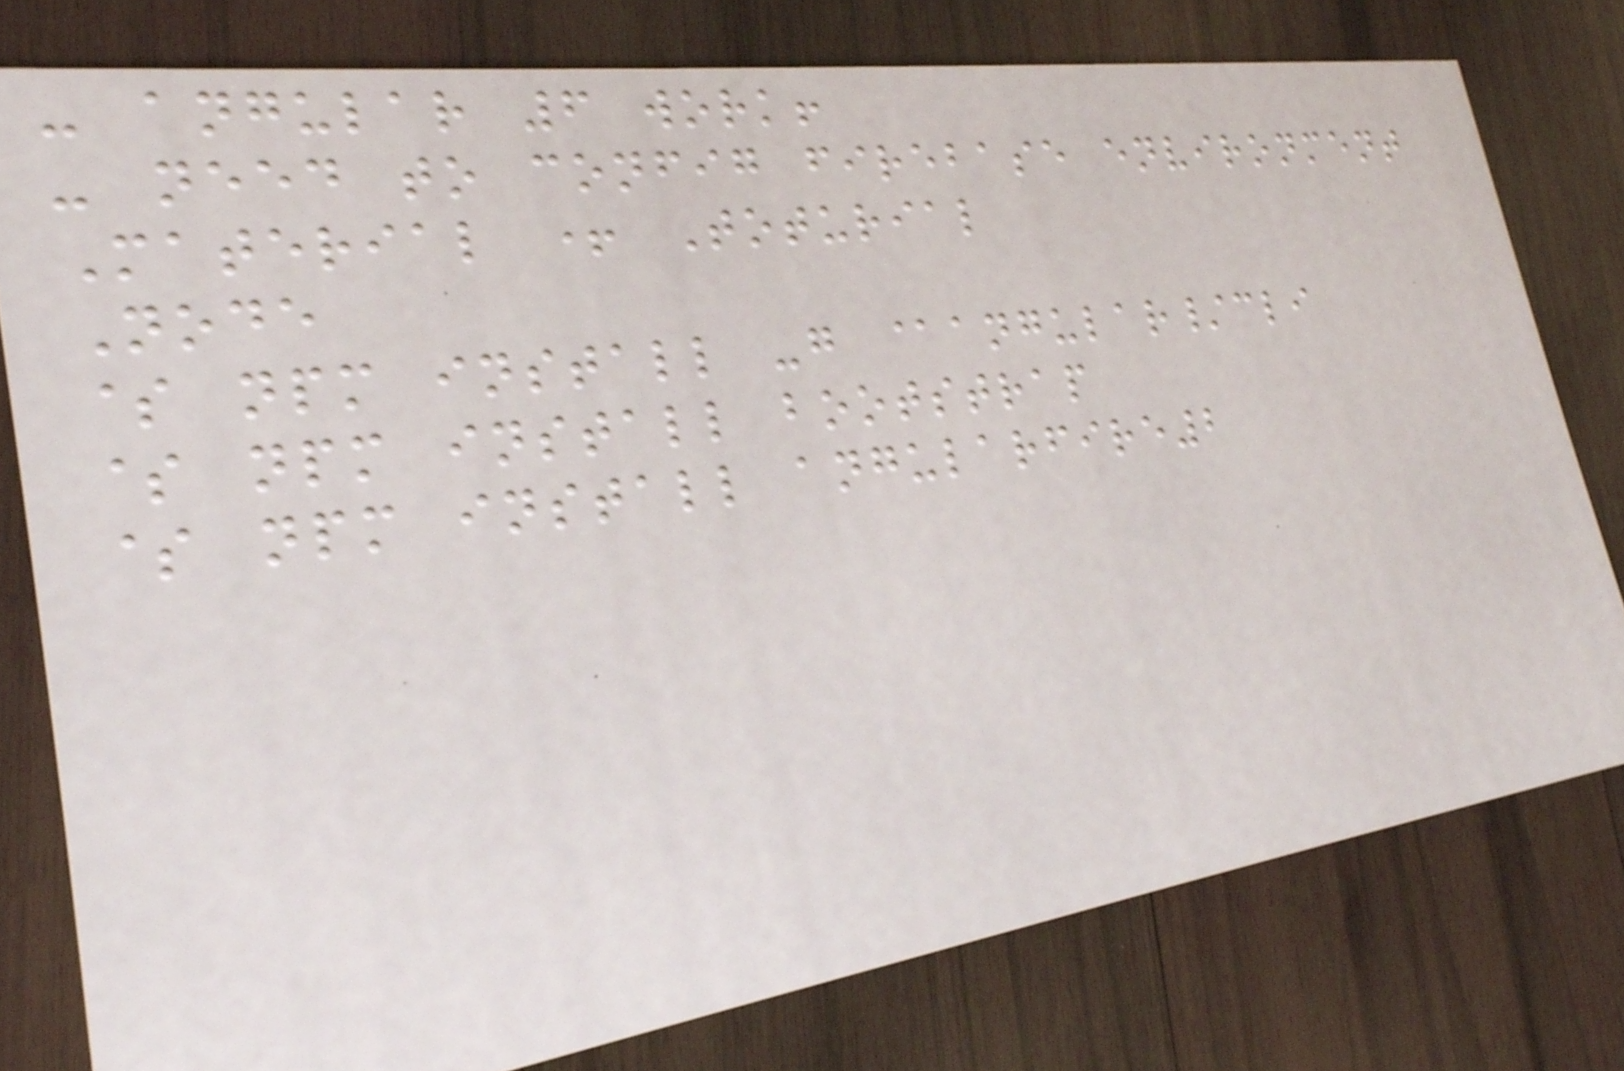- angular 6 work!
- need to config firebase environment
Material + Toturial
Node
$ npm install -g @angular/cli
$ npm install bootstrap
$ npm install angularfire2
